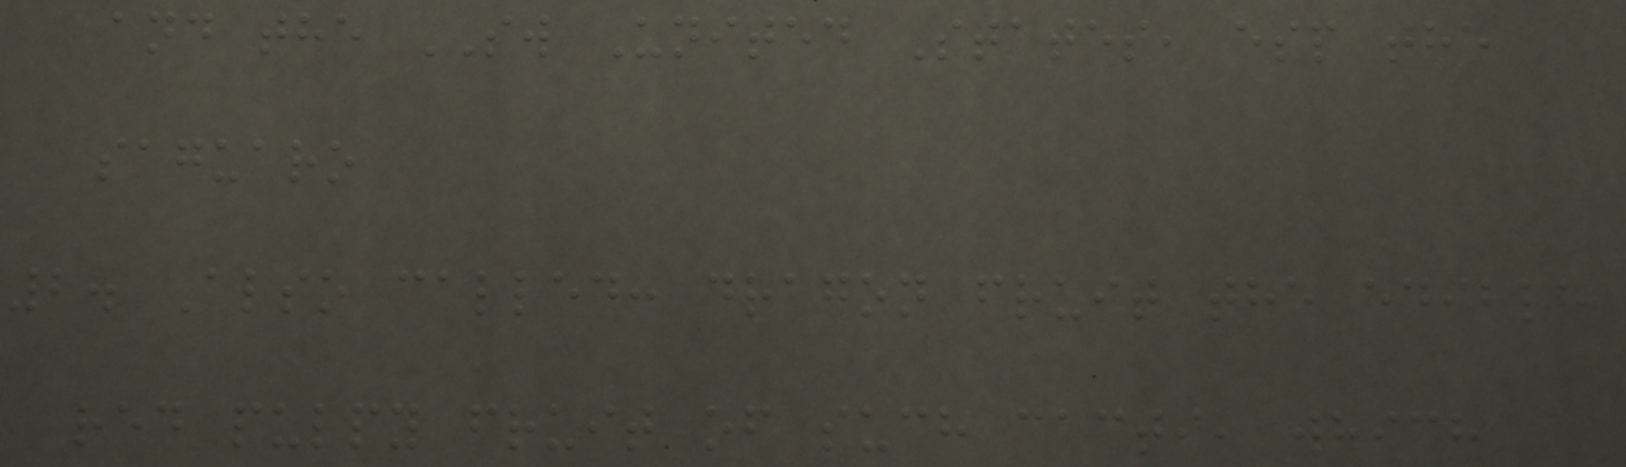and the SW United States, esp the
saguaro
2. Also called: dragon fruit the edible
red pulpy fruit of such cacti, which
